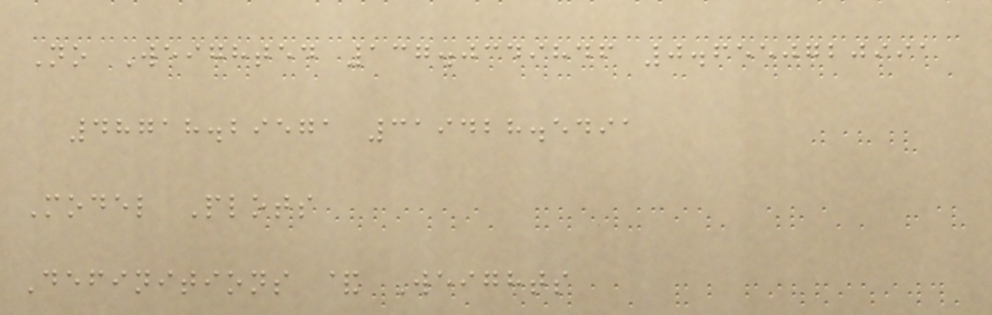No Weighted 137.0349846 0.6550720991
48718.29571 319428.5491
Model Plots
Definitions & Weights
